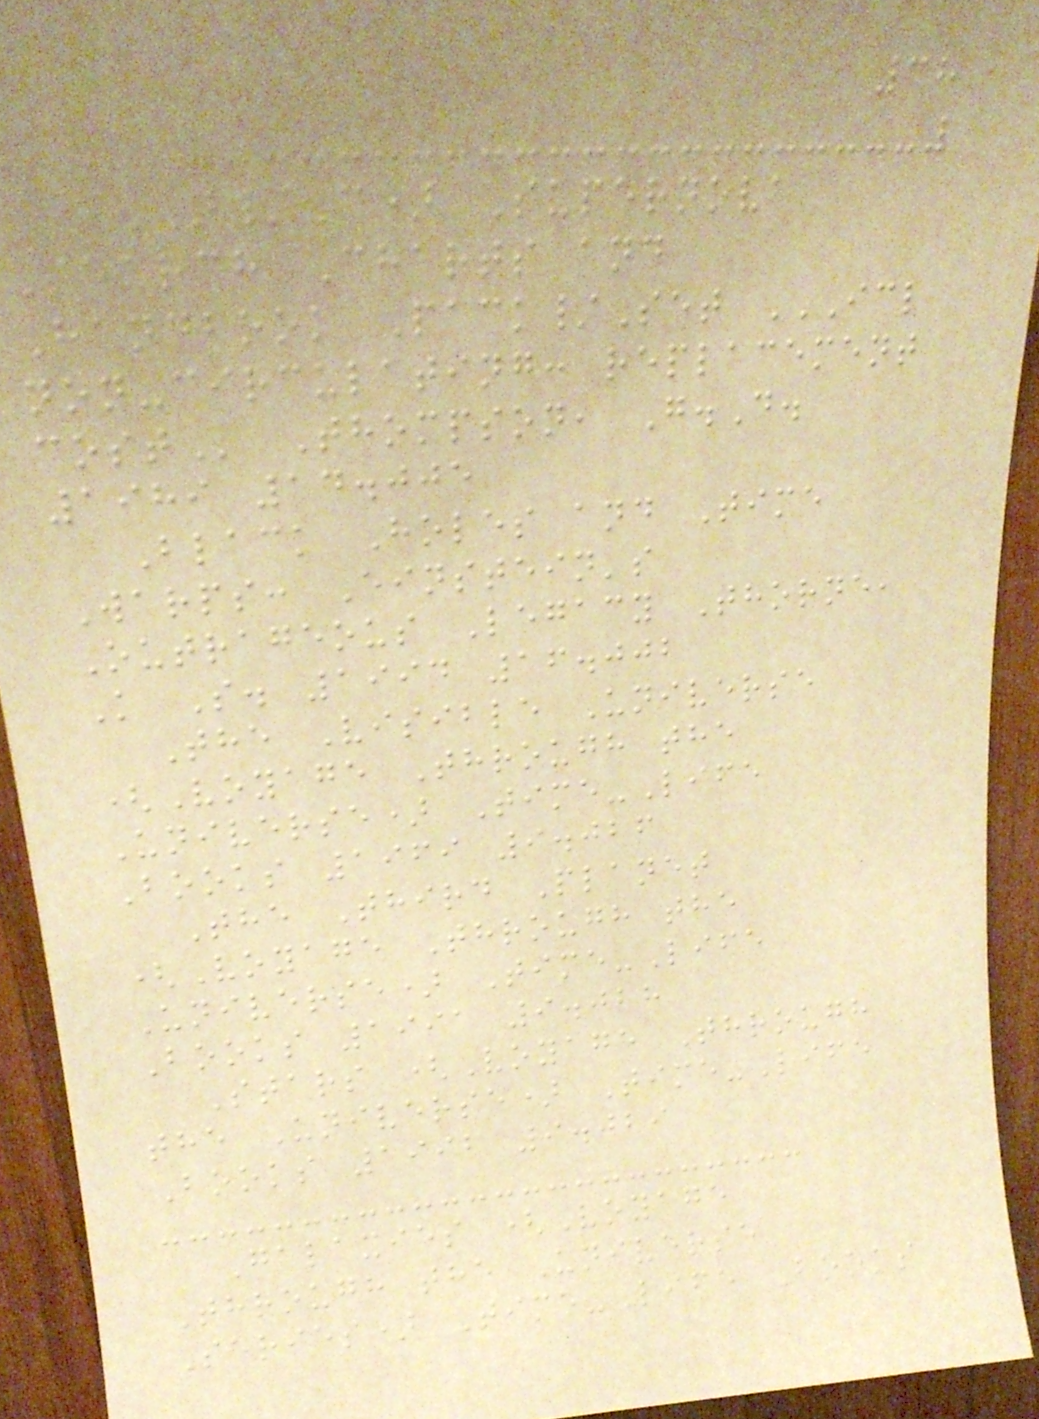38
(N/C) Supernova
Search Charts and
Handbook Pack/Set ICL
NON-CIRCULATING: REPLACEMENT
COST Thompson, G.D.
1989 14.005
Black Holes and Time
Warps: Einstein's
Outrageous Legacy Thorne,
K S. 1994 16.002
The Visible Universe
(Voyage Through the
Universe) Time-Life
Books 1969 9.026
The Third Planet
(Voyage Through the
Universe) Time-Life
Books 1991 9.028
Stars (Voyage Through
the Universe) Time-Life
Books 1992 9.029
Galaxies (Voyage
Through the Universe
Series) Time-Life Books
